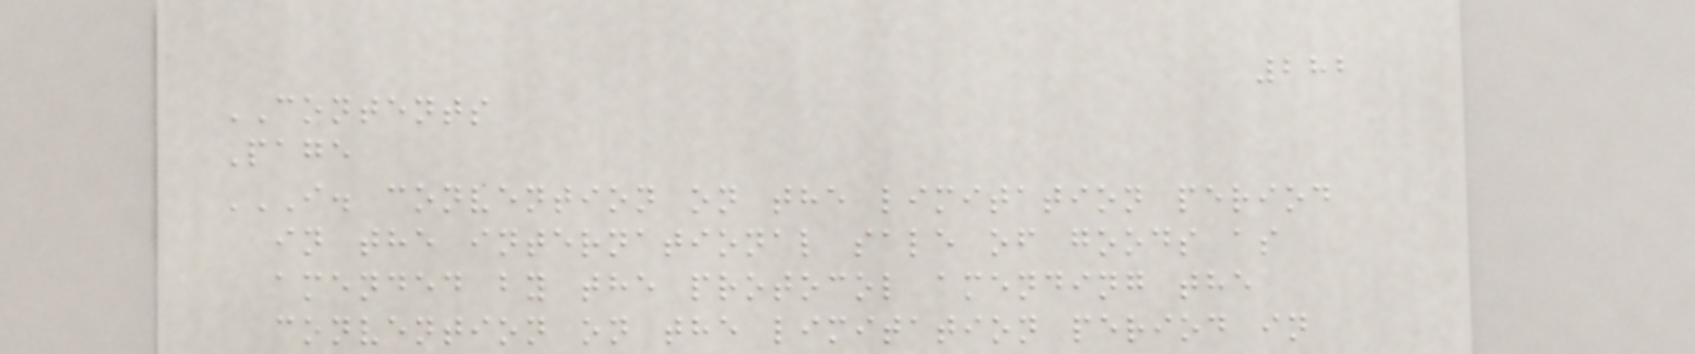282
CONTENTS
Page
I. CONVENTION ON THE LIMITATION PERIOD
IN THE INTERNATIONAL SALE OF GOODS AS
AMENDED BY THE PROTOCOL AMENDING THE
CONVENTION ON THE LIMITATION PERIOD IN
